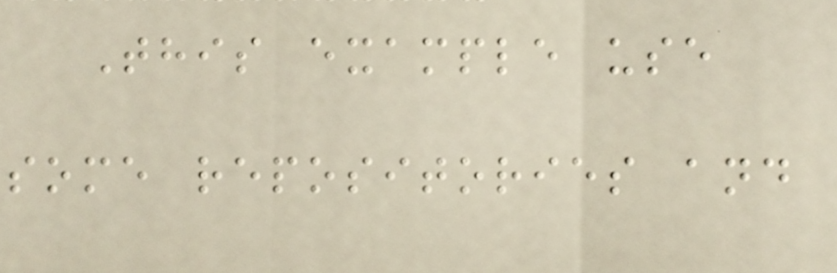This example use
some repositories and
